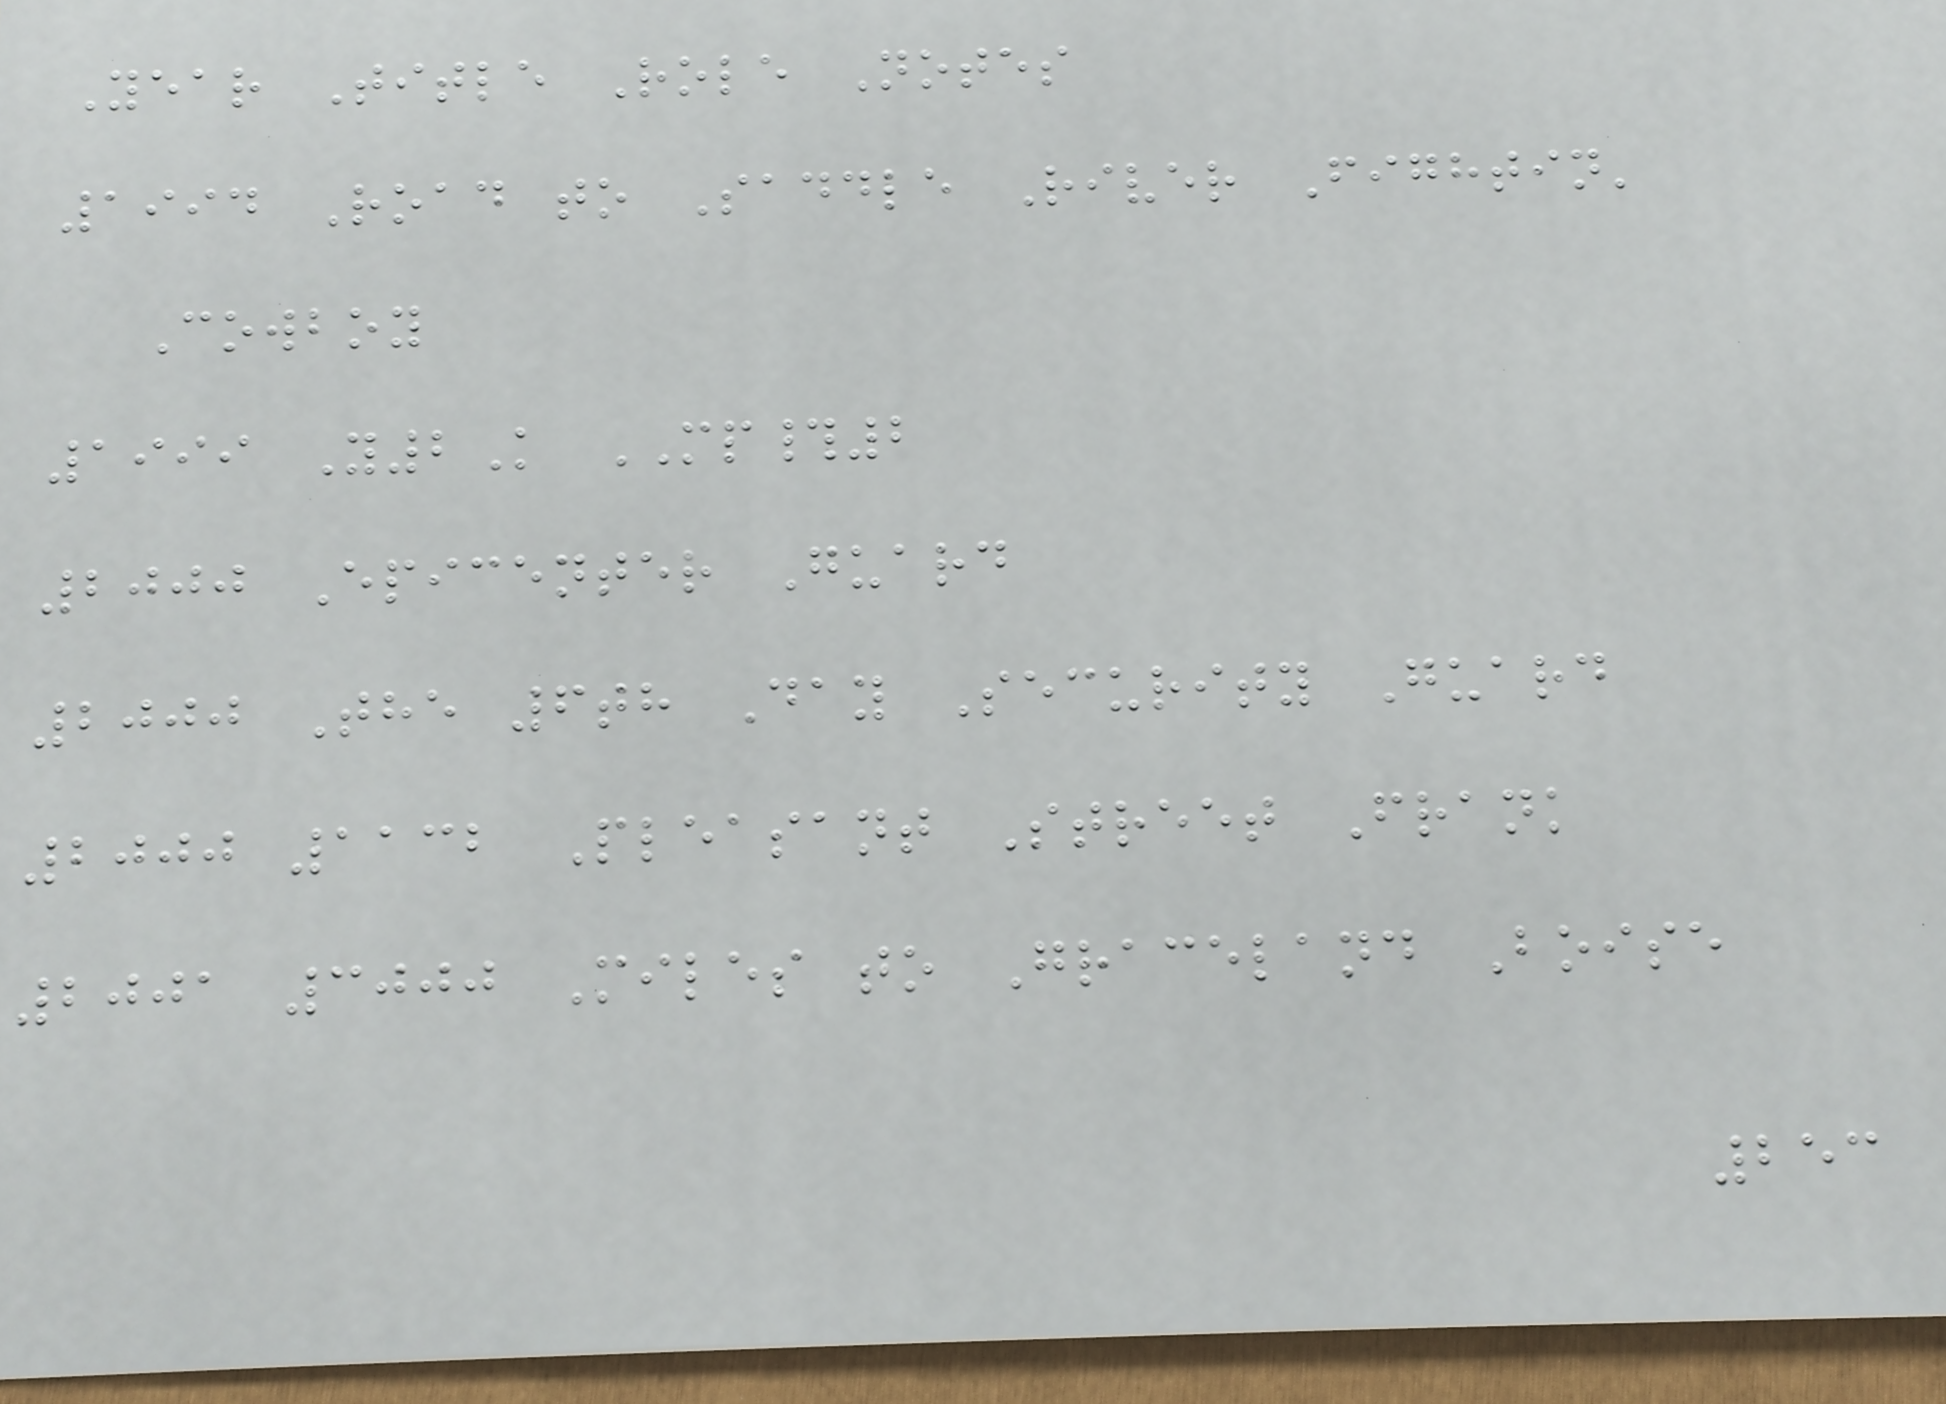Year Title Role Notes
1994 Road to Saddle River Fightin'
Cowboy
1999 Y2K MP#2
2000 Epicenter Guard
2000 The 6th Day Security Guard
2000 1132 Pleasant Street Frank
2001 3000 Miles to Graceland Boise
253
